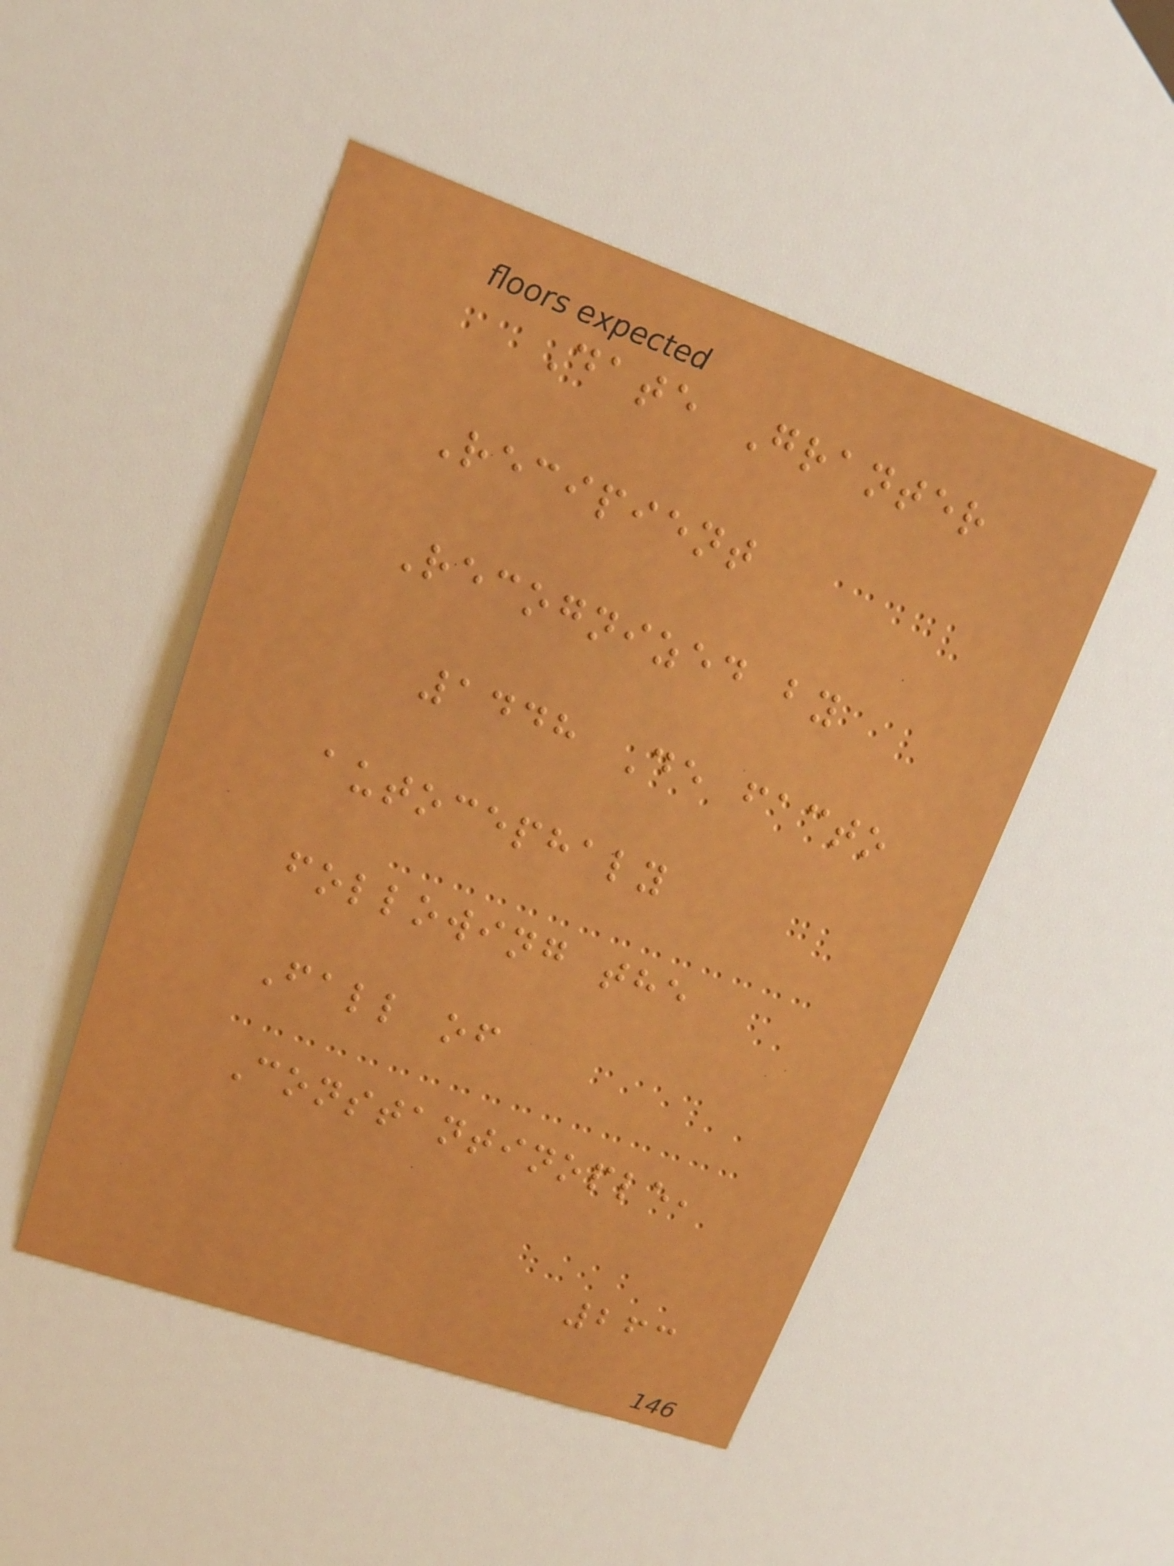Date Granter
Recipient
Recognized by
1448 De facto
autocephaly
following the
Fall of
Constantinople,
263
